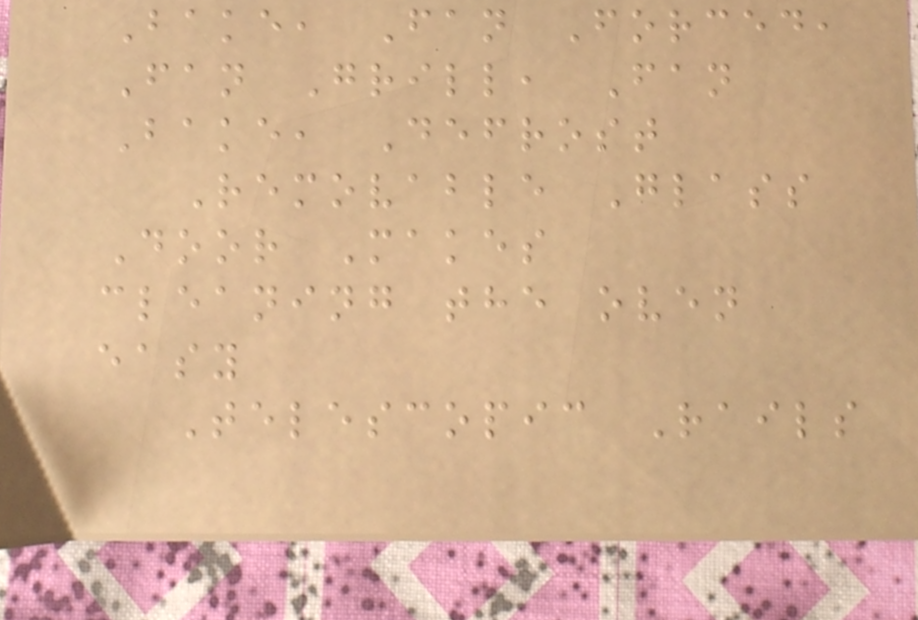Bake, Fan Forced,
Fan Grill, Fan
Bake, Defrost
Removable Glass
Door Makes
cleaning the oven
easy
Telescopic Rails
